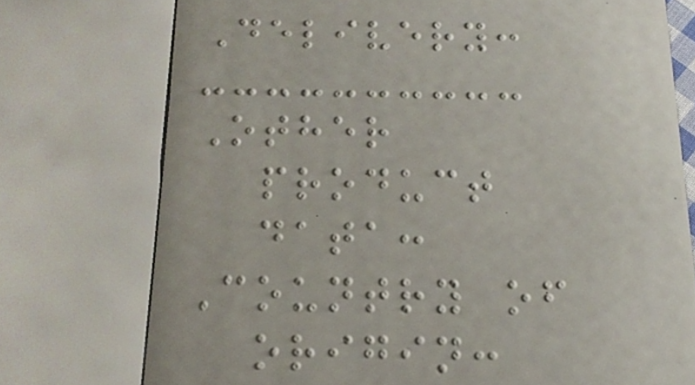Delivery:
Other
product
data:
Country of
origin:
